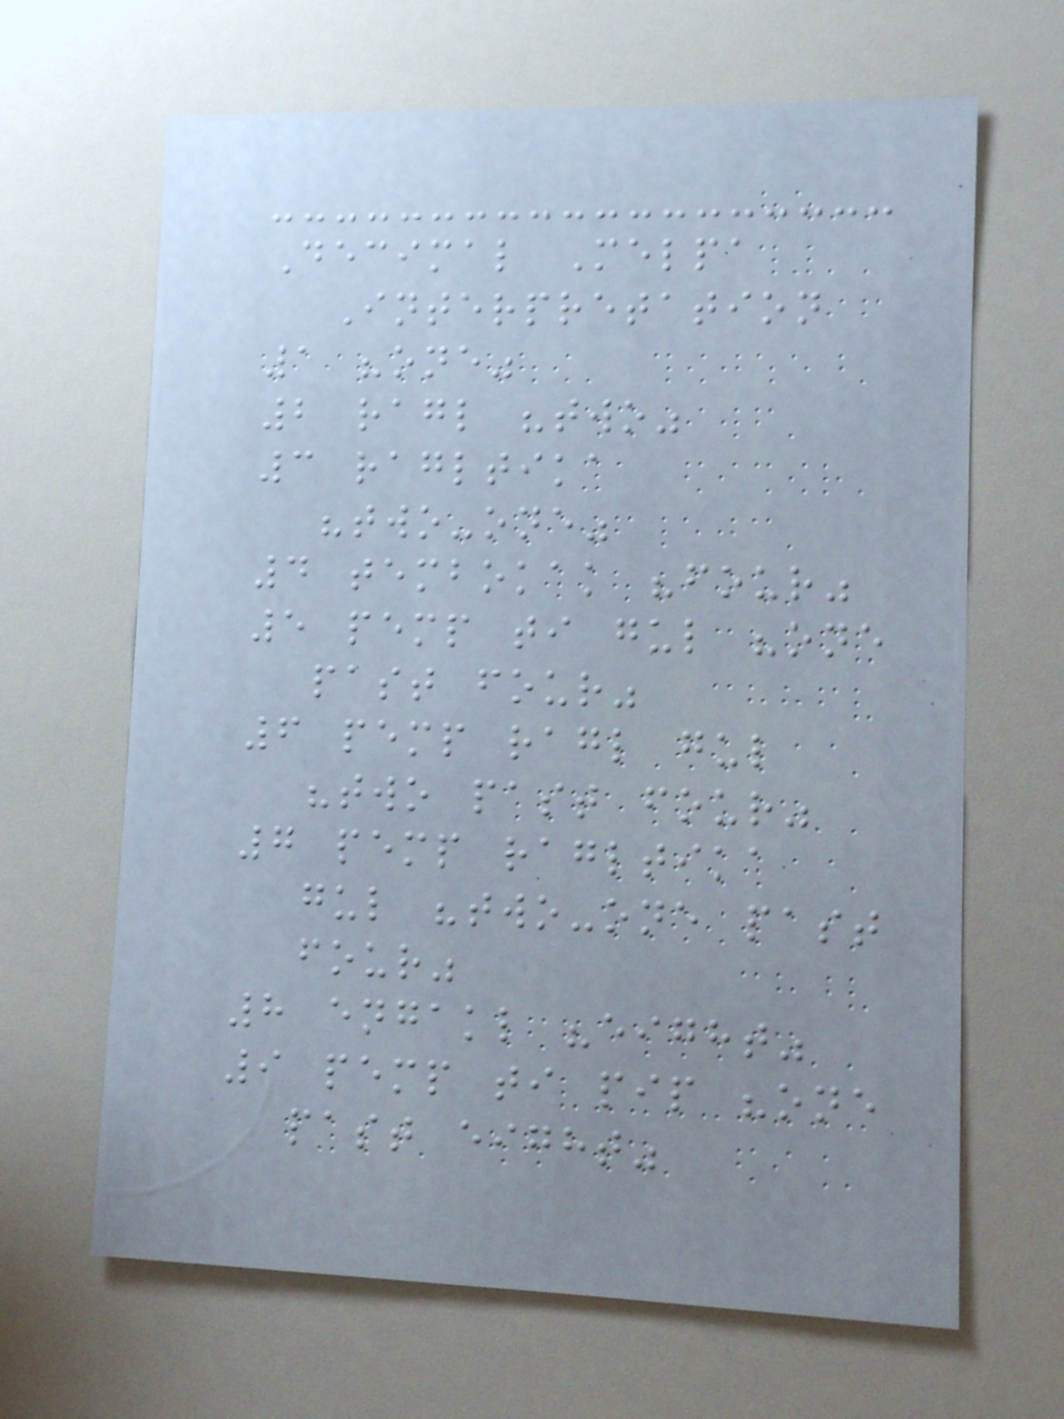Decimal Melpa
Interpretation
1 "one"
2 ragl "two"
3 ragltika
"two-one"
4 tembokak "four"
5 pemp ti gul "one
past four"
6 pemp ragl gul
"two past four"
7 pemp ragltika
gul "two-one past
four"
8 engakl "eight"
9 pemp ti pip "one
past eight"
